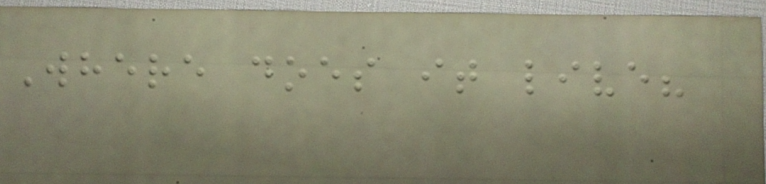Where does it live?
